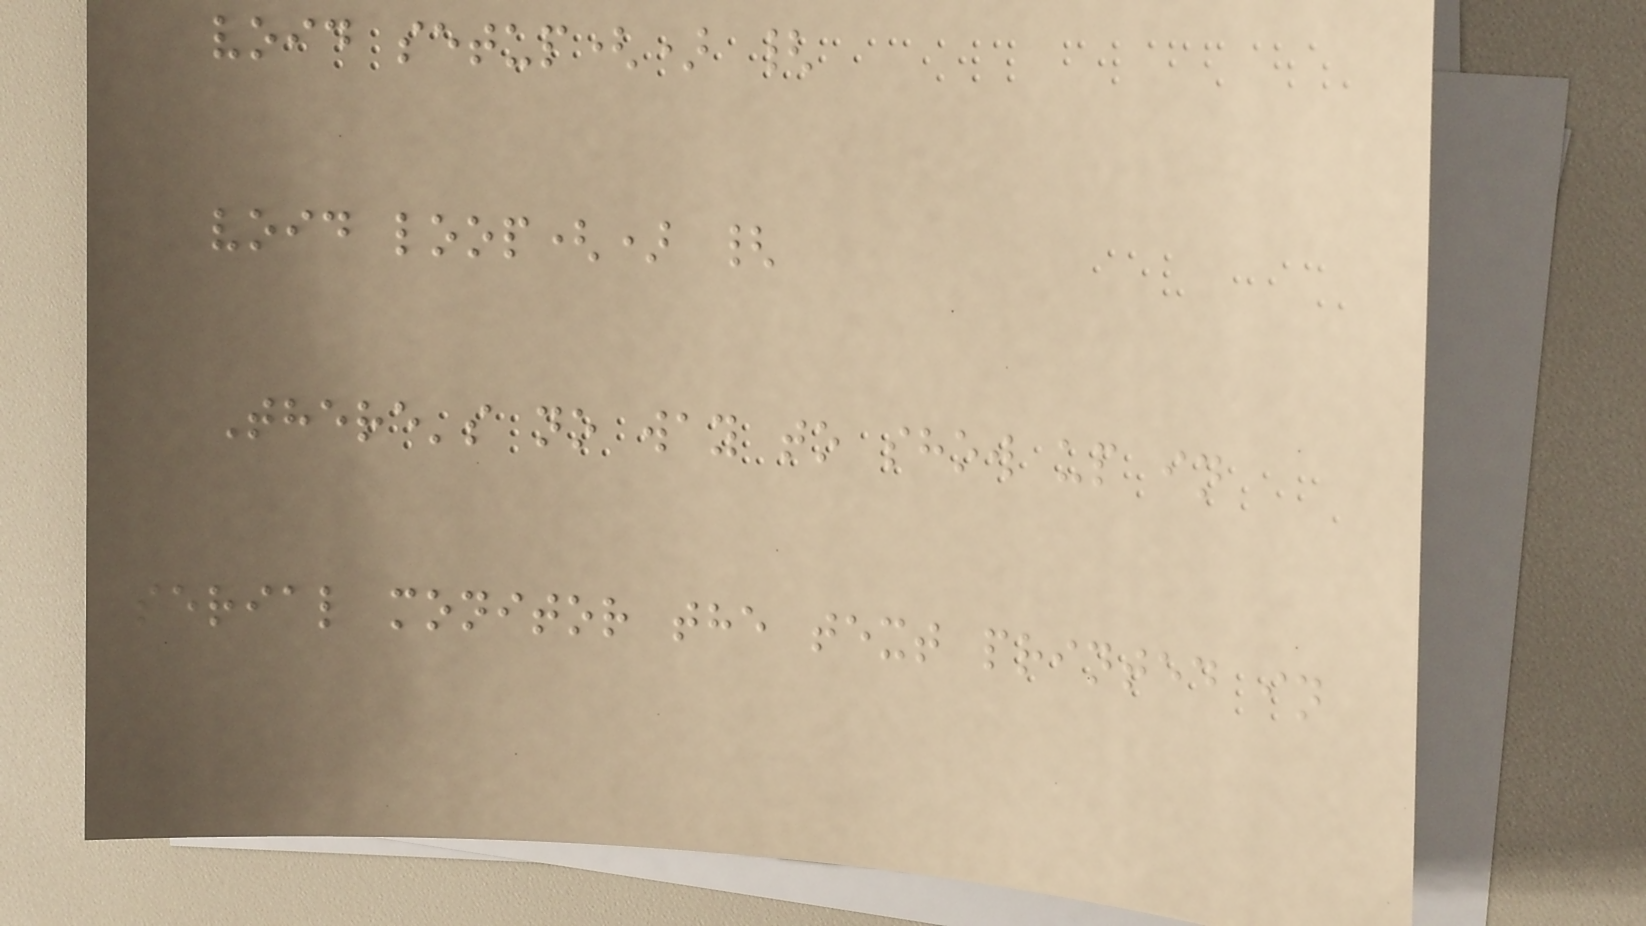void setup() {
void loop() {
There's no way to show up in
serial monitor the text printed in
